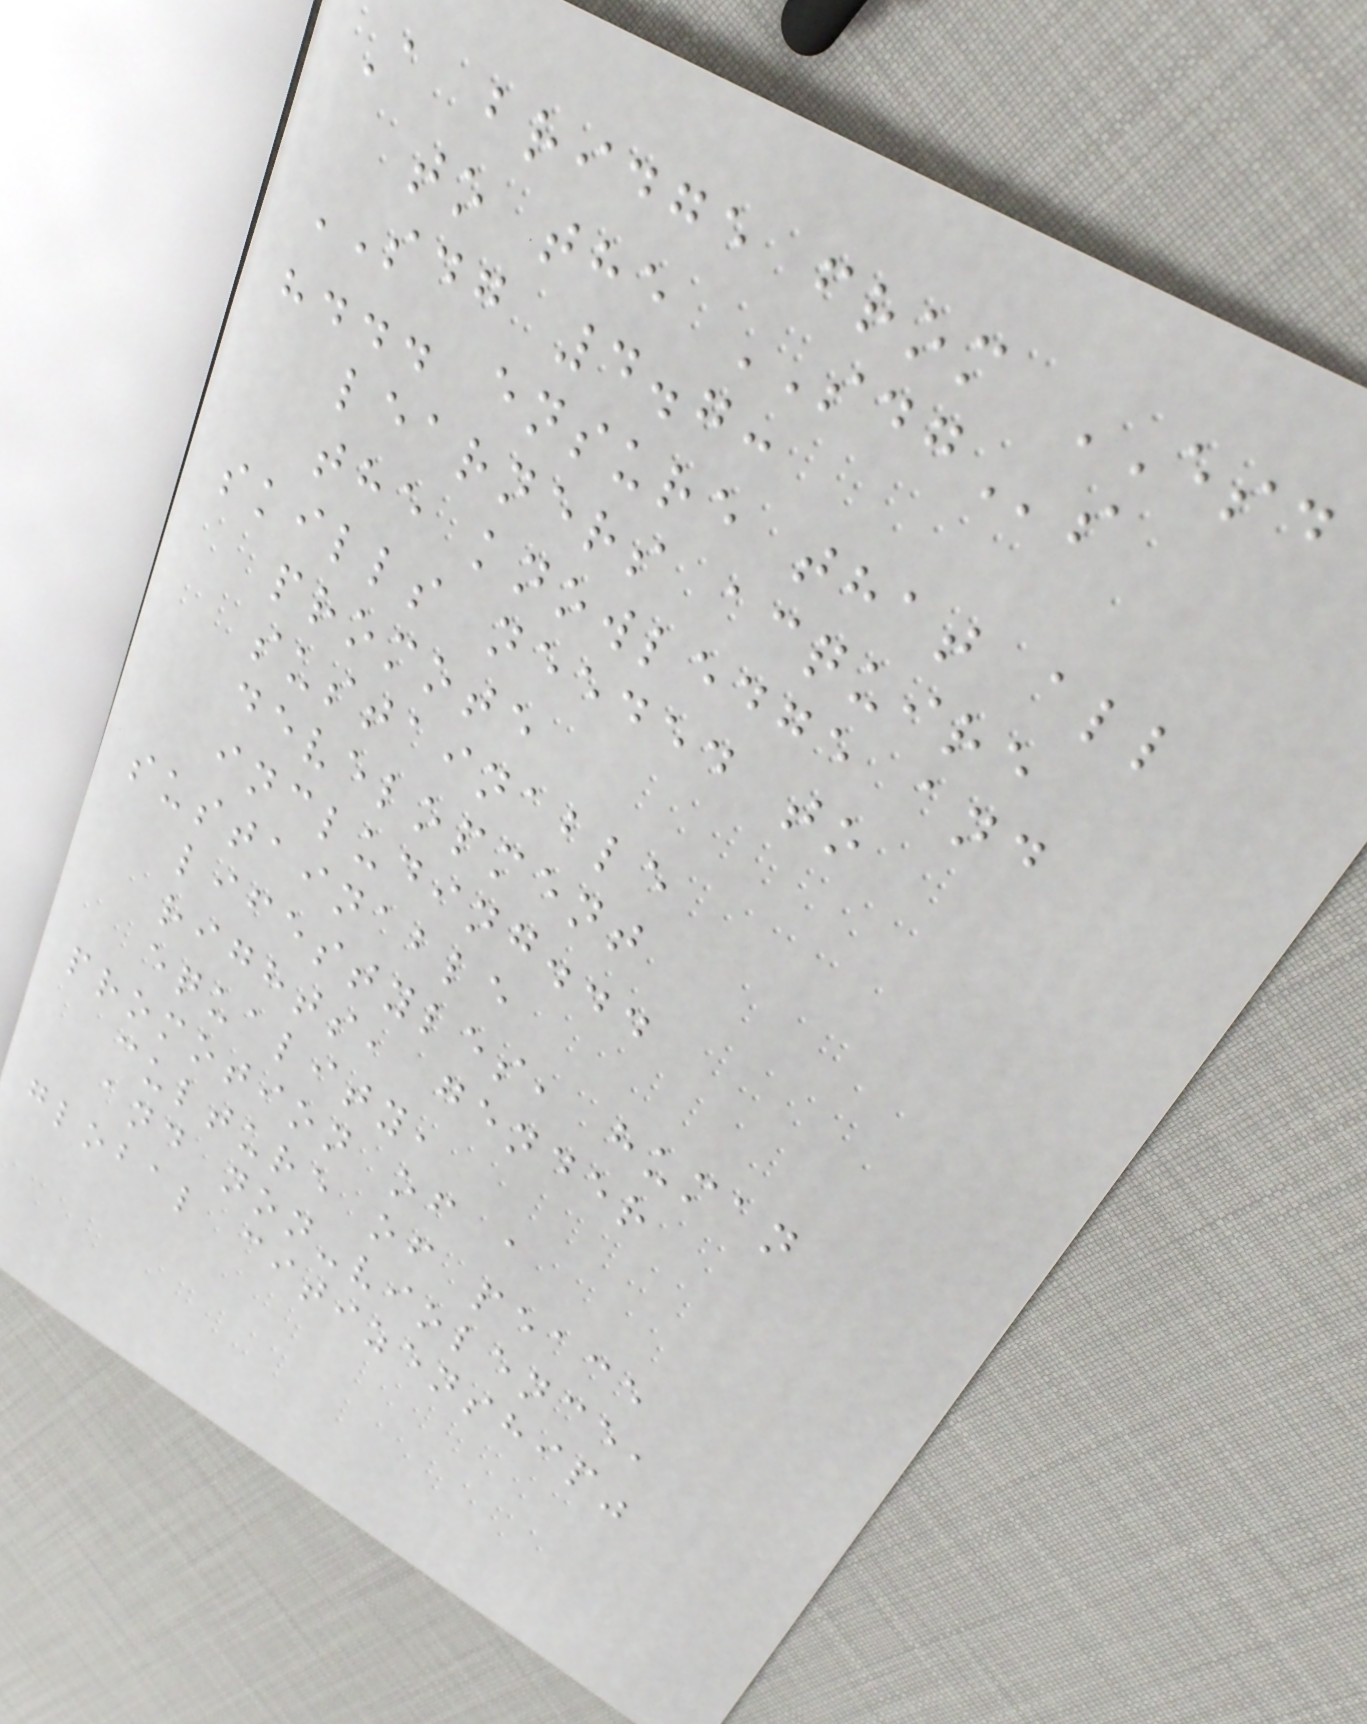A bridge from ESD
to the SDGs
SDG 4.7:
"... ensure that all
learners acquire
the knowledge and
skills needed to
promote
sustainable
development
including...
sustainable
lifestyles, human
rights, gender
equality,
promotion of a
culture of peace
and non-violence,
global citizenship"
